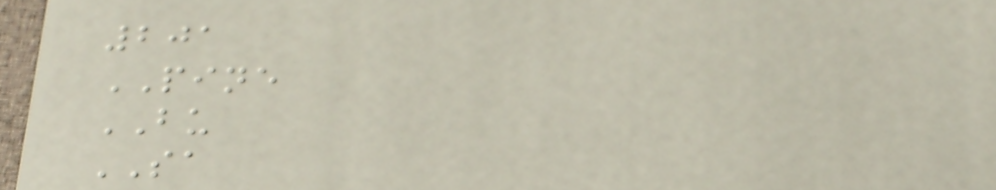201
PINE
BU
SA
